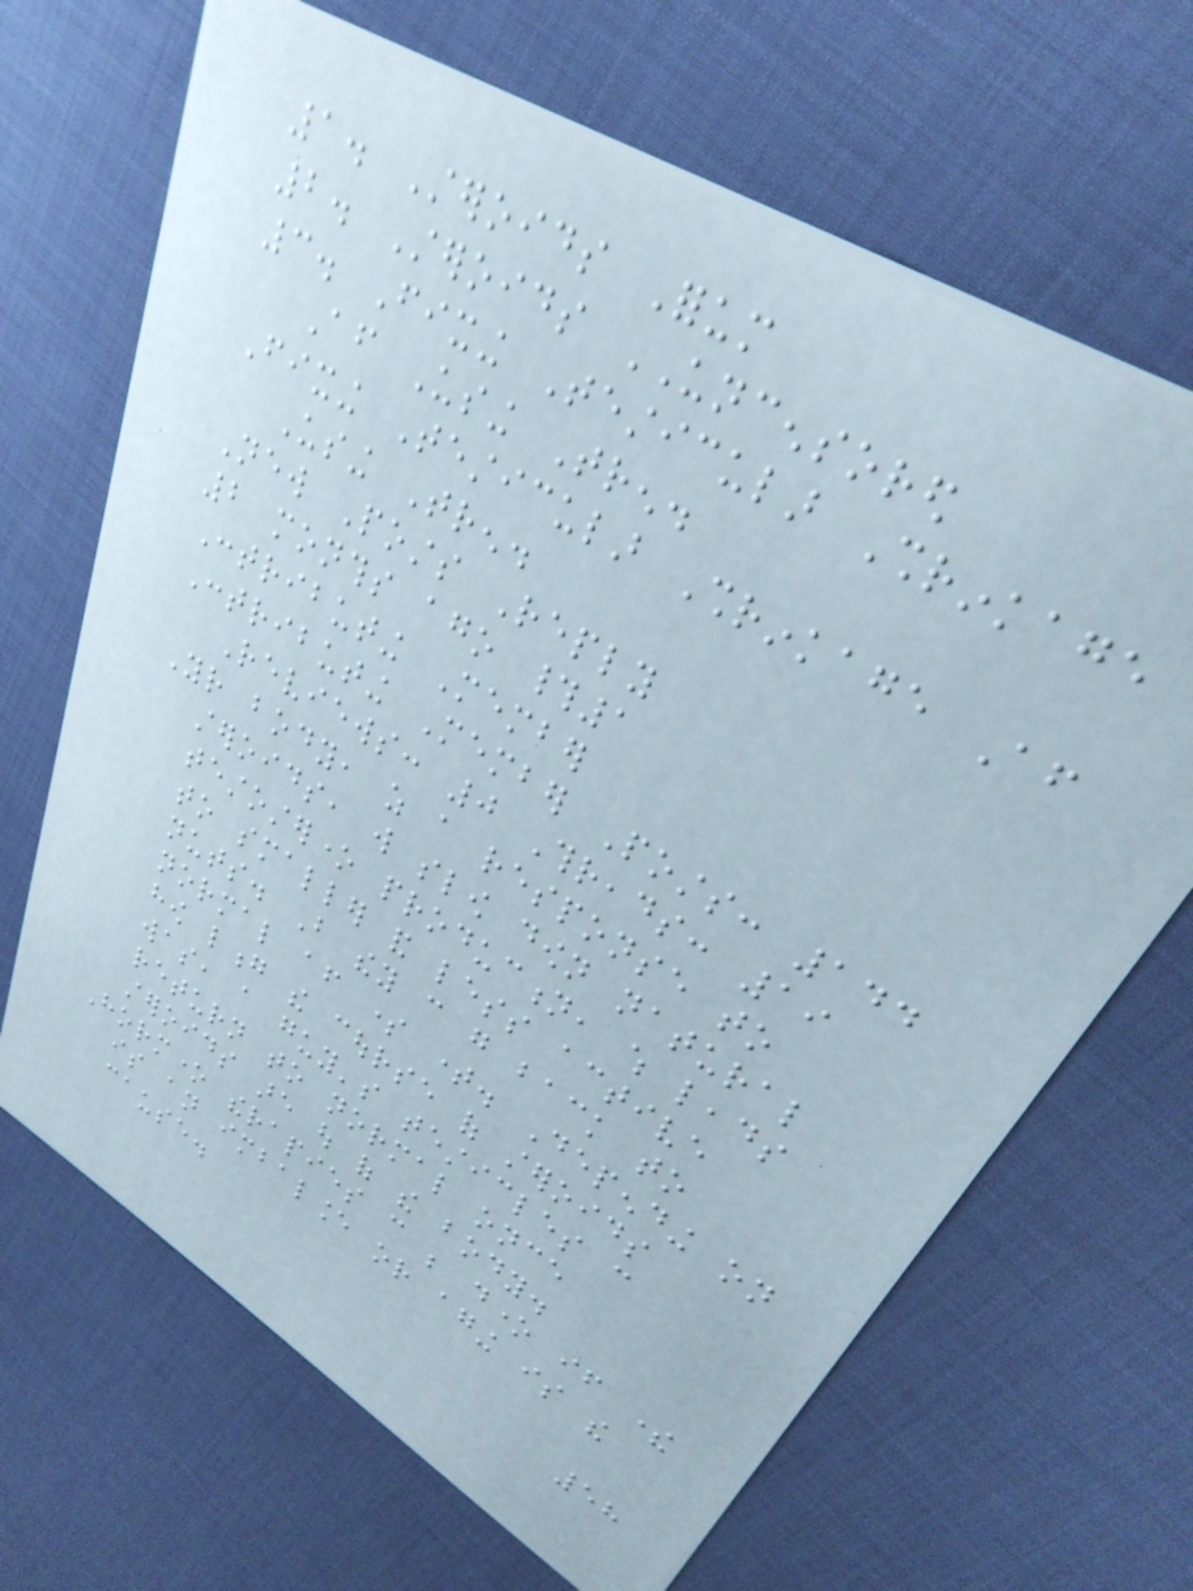1. Steroids Forum
2. Steroids UNCENSORED
3. Fixing Testicular Shrinkage
After Using Tren.
Fixing Testicular Shrinkage After
Using Tren.
New Posts Reply
2 months ago #1
Contributing Member
Contributing Member Posts: 144
Reviews: 0 Threads: 19
Your body, as a response to
steroids, will slow down natural
testosterone production, which leads
to smaller and less active
nuts. But they can go back to
normal after some time. Depending on
how long the course of steroids
was, a guy's testicles can
return to normal once
steroids are out of the body.
Hormone therapies can be done if there
is an imbalance or aging is the
cause.
58
